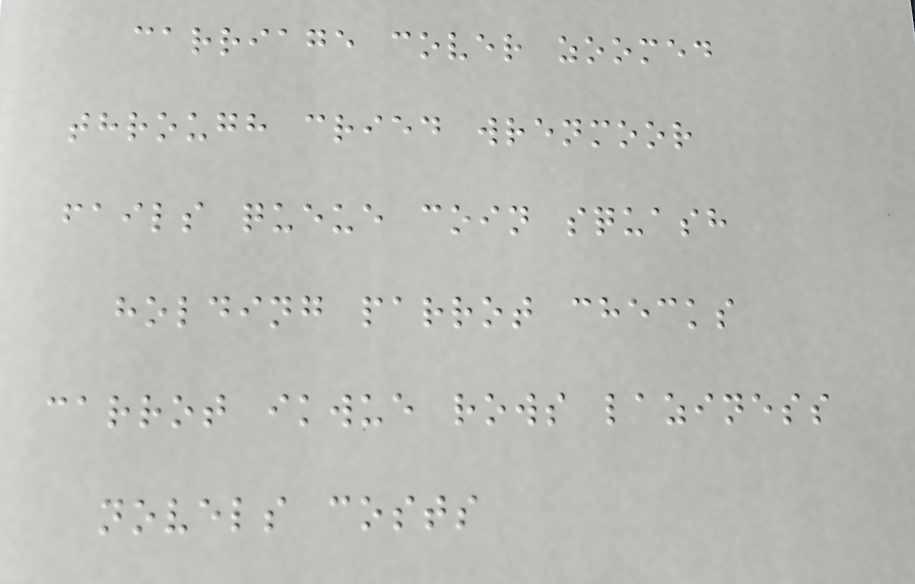carriage cover zoomed
through cried wrenmoor
fails queue coin squash
holding parrot checks
carrot ikwue rows laziness
novels costs
